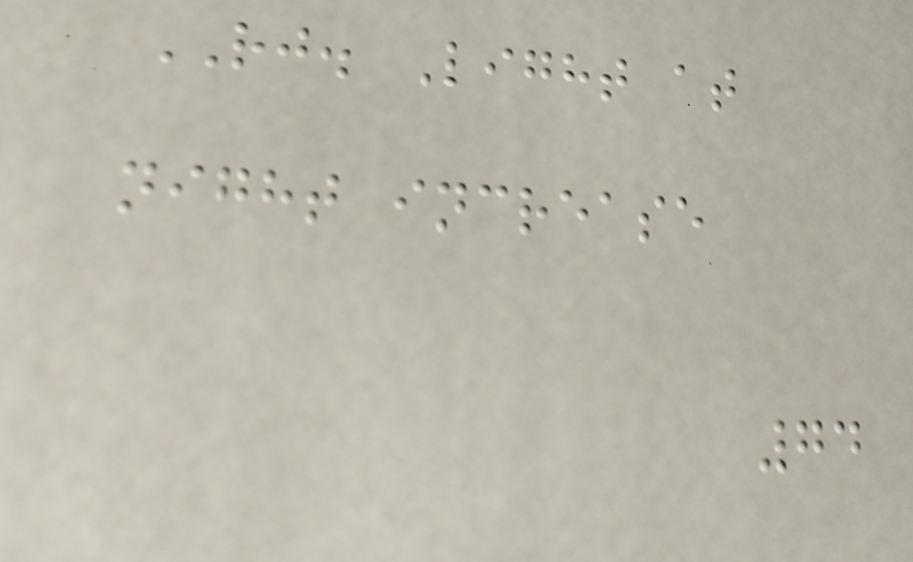RJ. Light at
night increase
74
